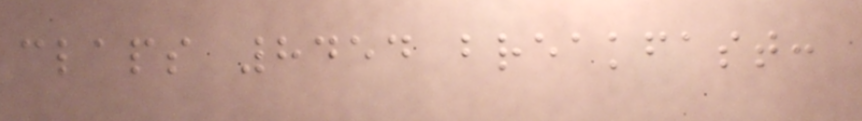claps 8454 breakfast:
